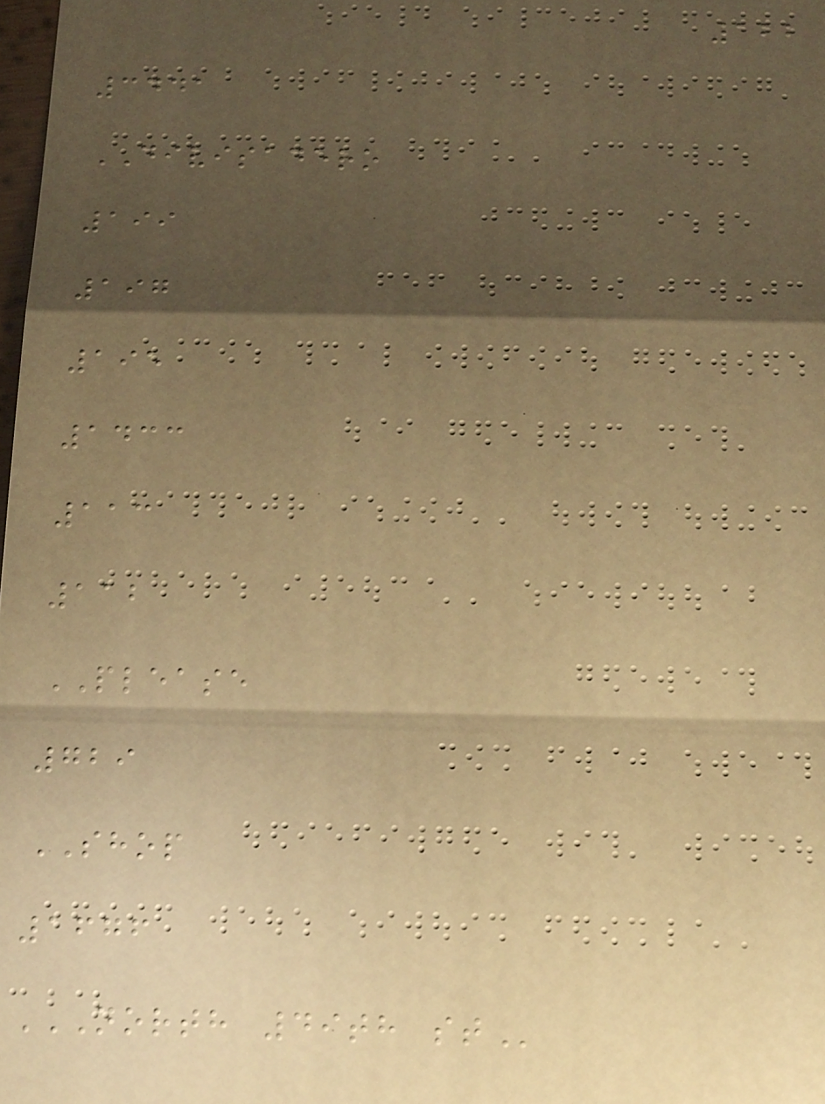122
3441
DIVISADERO
199
197
195
1433
113
112
PLEASE
729
SHOP
1676
NORTH 49TH ST
